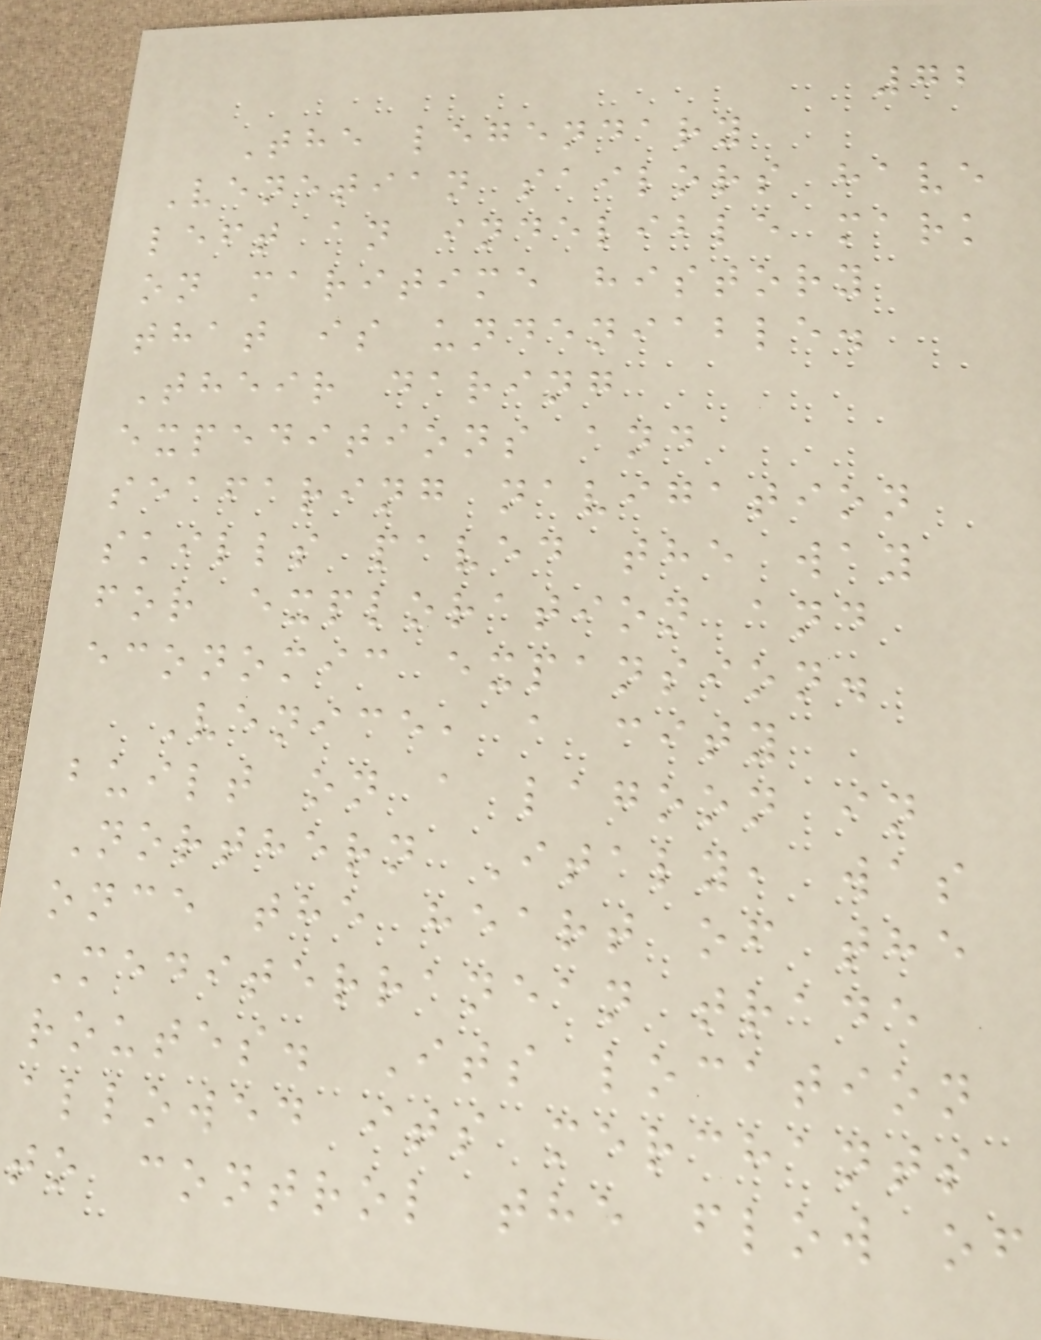72
The legendary
Venetian sailors have
left an indelible mark
on maritime history
that is undeniable.
Their daring
expeditions and
seafaring navigation
skills paved the way
for exploration and
economic expansion.
Venice, a city
built on a lagoon in
Northern Italy, was
once the heart of the
Mediterranean trade
routes. Its location
allowed its merchants
to control the flow of
